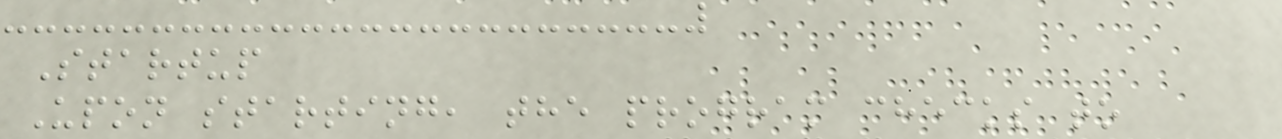Startup
Upon starting, the program checks to
